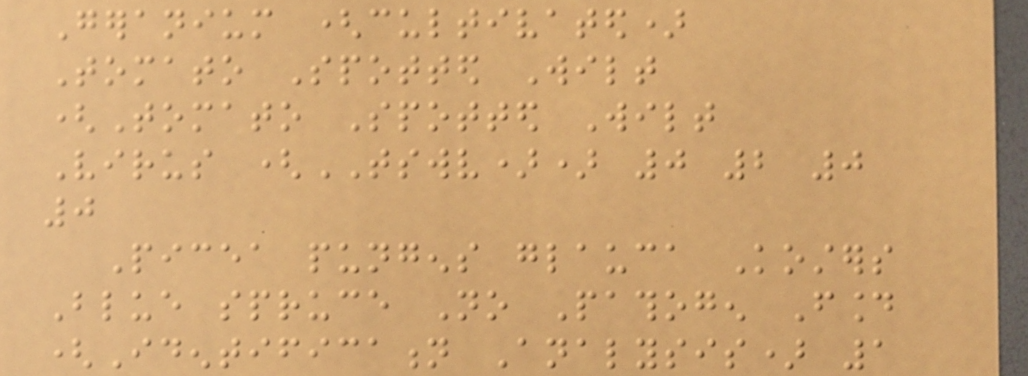Geranium (cultivated)
Tomato Spotted Wilt
(Tomato Spotted Wilt
Virus (TSWV)) 0 2 0
0
Picea pungens glauca Kosters
Blue spruce No Pathogen Found
(Identification Analysis) 1
